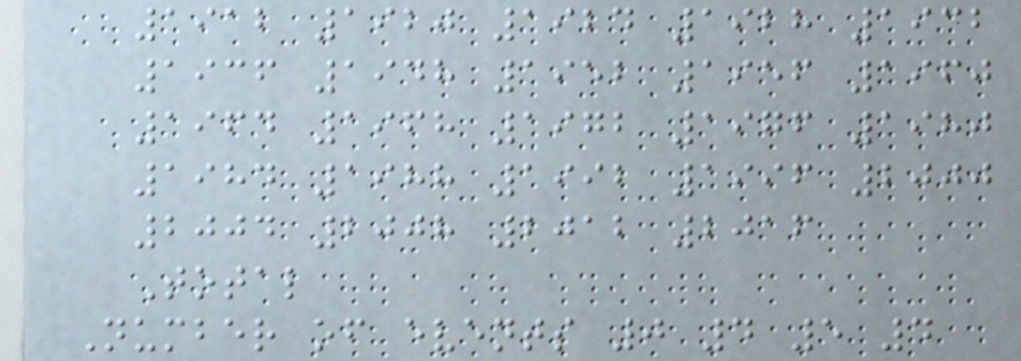1912 1920 1924 1928 1932
1936 1948 1952 1956 1960
1964 1968 1972 1976 1980
1984 1988 1992 1996 2000
2004 2008 2012 2016
Total
Number of events 0 4 5 4
